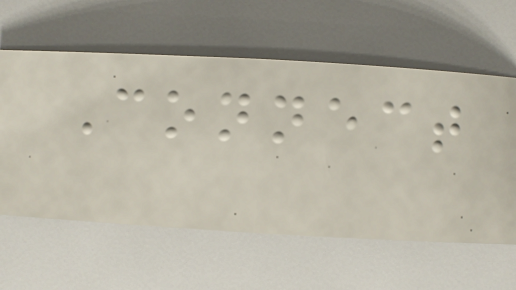Connect
